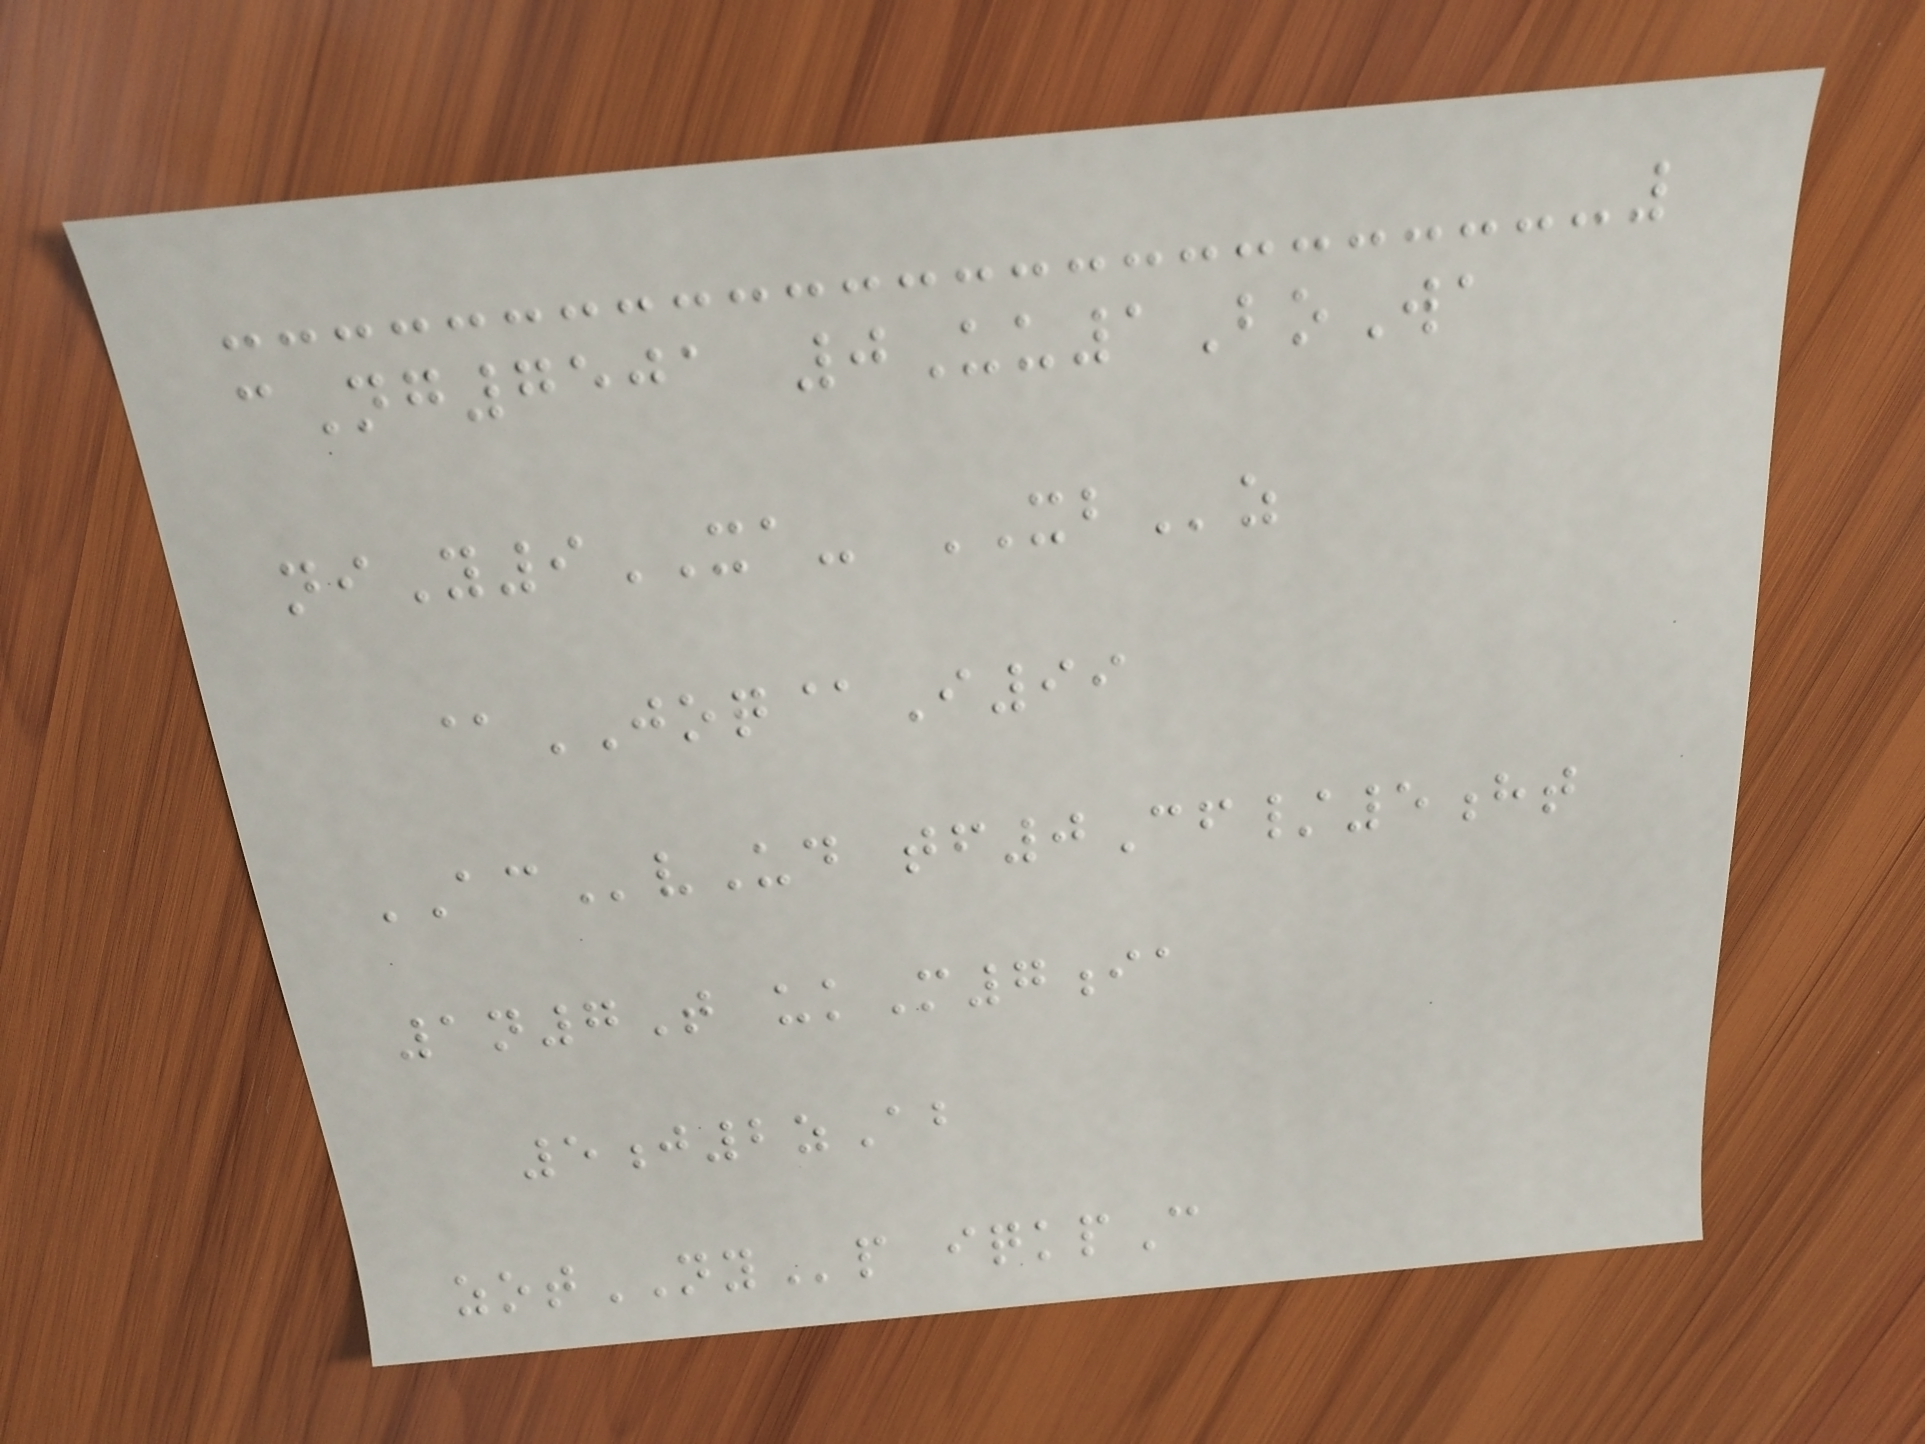cNg7501 0Uu1BoWa
niY9XA- XBz
@JOQ@I99
ACvUd tf0Cf/5ht
1n7T ukM7ia
5j2zAb
zotNYp iqkpC
